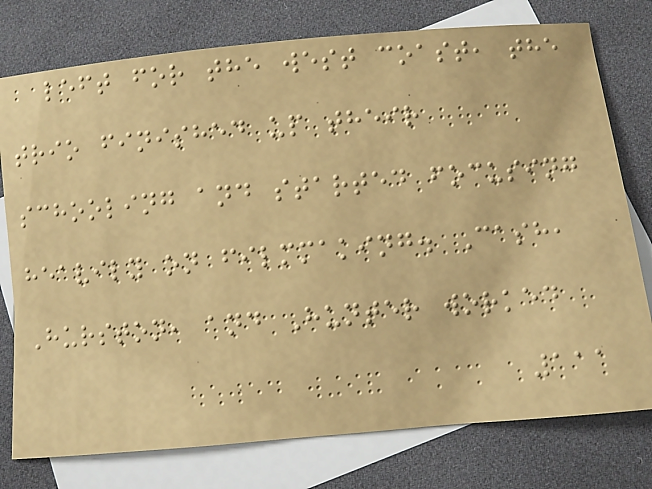left for the west coast, the
trio finished up their
schooling and started focusing
heavily on filmmaking. Cash,
Hurston, and Hunter worked
111
